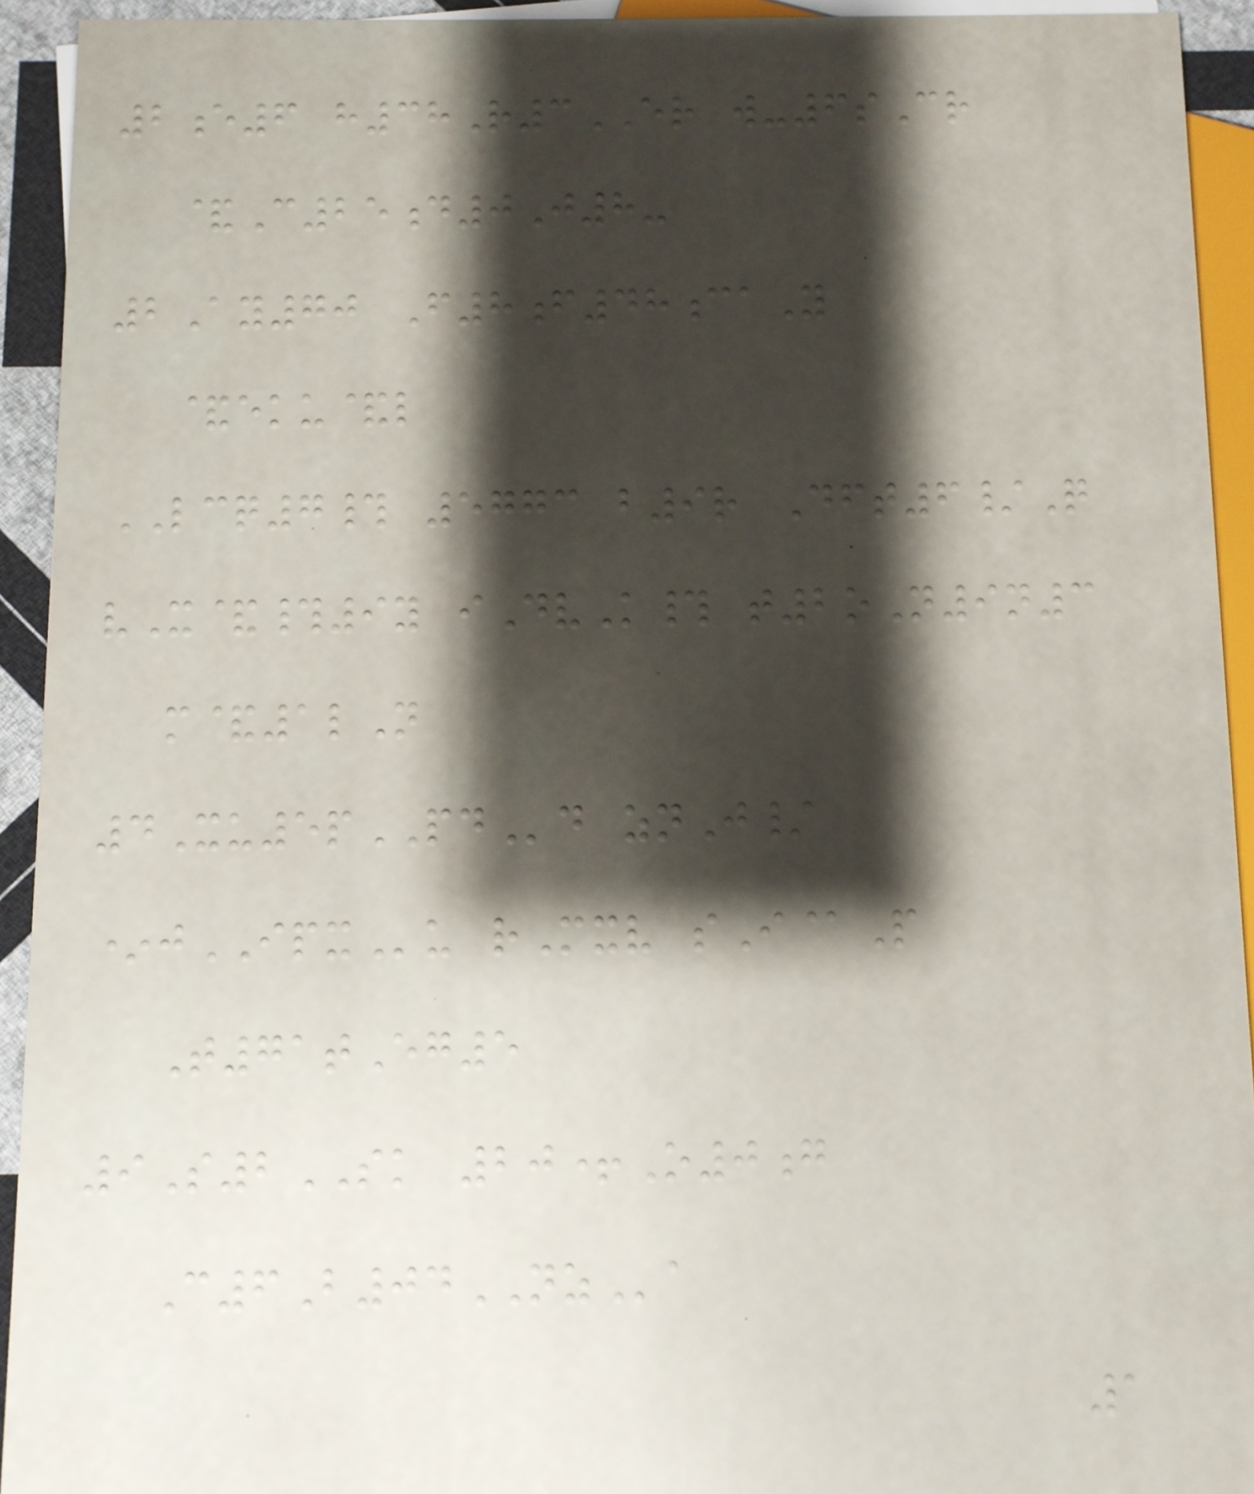2e6 h38R3ER w-6sCr
&C25d0J8-
2Ay70 F8f48caY
&eku&l
LCQ7# 5773 b9r Dft6/Q
vX&#9y iDvK# t2oN9n3
m&1lN
4Xu5pPDd znJ/
*jIPXu rMxv sI@P
T71tEg5
9S2SK 20+O0g
C6B04NZa
1
